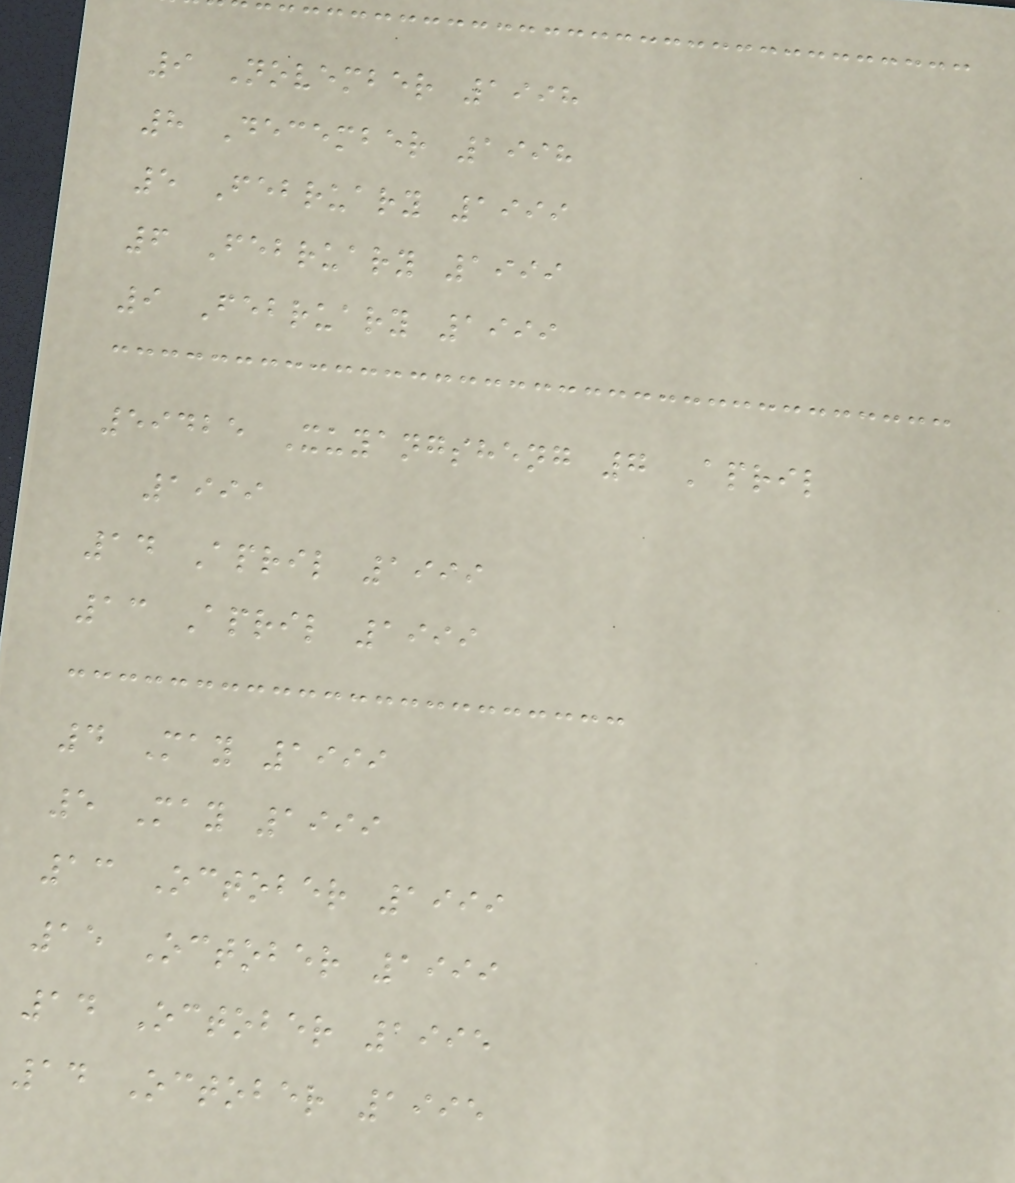9 November 1998
8 December 1998
5 February 1999
6 February 1999
9 February 1999
59425 Xuyangsheng 7 April
1999
14 April 1999
13 April 1999
4 May 1999
5 May 1999
13 October 1999
15 October 1999
14 October 1995
14 October 1995
